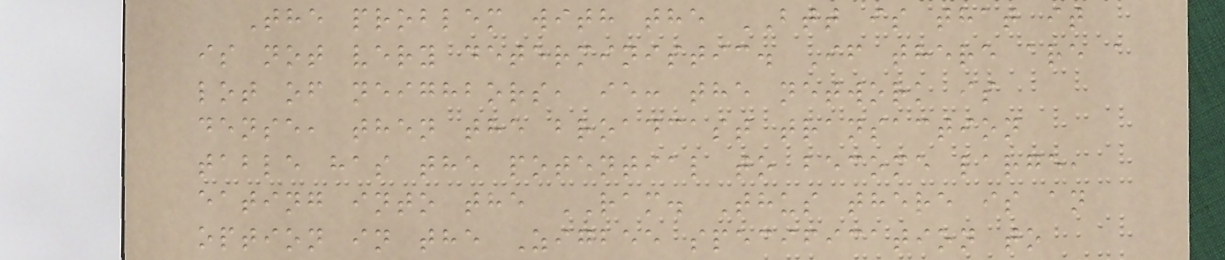The problem with the BTT is that it
is not very deterministic. If there are a
lot of neighbors, ie: the network is
dense, then the broadcast transaction
table has the potential to become large,
eating into the RAM. Thus there is an
option in the Zigbee specification to
